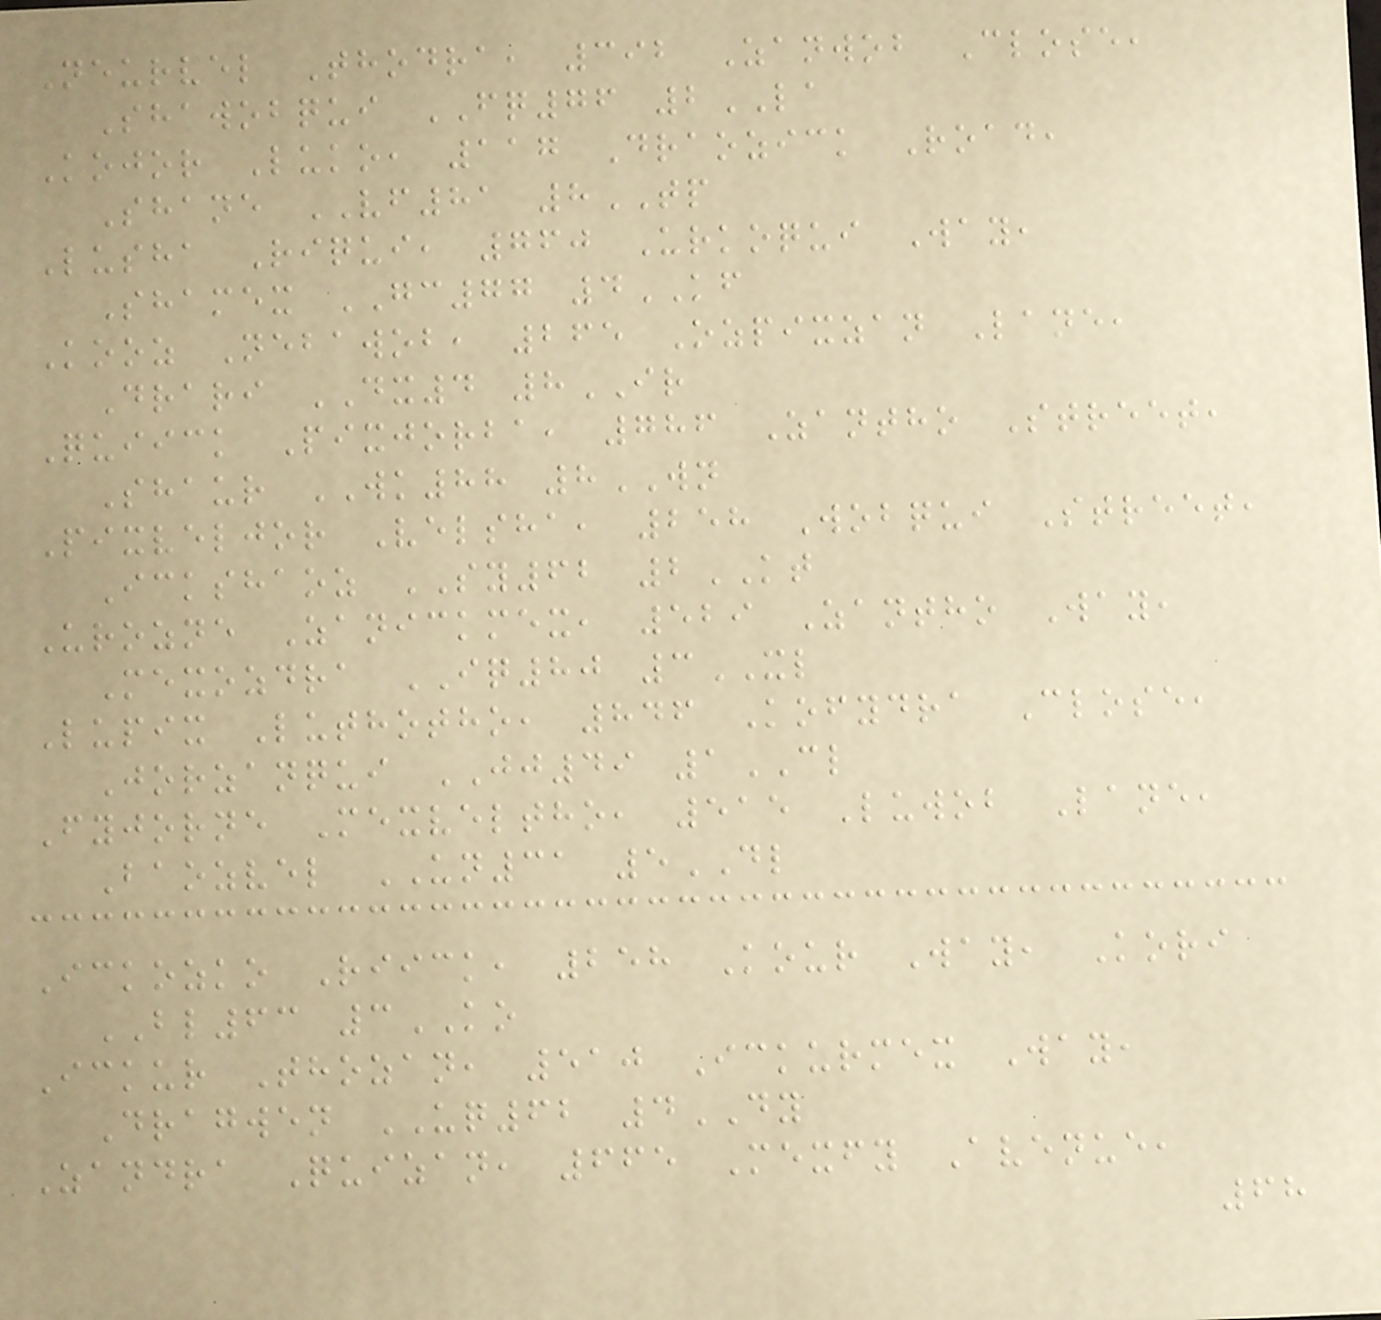Neurvel Thodra, 392 Zanwob Close,
Shawobqui FQ76 2LA
Kojor Luko, 117 Draozick Road,
Shane VF81 8TP
Lusha Riqui, 760 Urkoqui Way,
Shamex GC77 4KF
Kooz Nebawob, 265 Ozpixzan Lane,
Drari DX4 8IR
Quiick Pixjorba, 786 Zantho Street,
Shaur WK88 8WN
Pixveljor Velsha, 258 Wobqui Street,
Ickshaoz SY62 2KT
Urozne Zanickmex, 529 Zantho Way,
Mexozdra IQ80 3XL
Lupix Luthotho, 846 Kofydra Close,
Jorzanqui JJ49 1CL
Fyjorne Mexveltho, 515 Luwob Lane,
Baozvel UN31 5DL
Ickozko Riick, 258 Kour Way, Kori
BL63 3KO
Ickur Thozan, 510 Ickurmex Way,
Dragwen UQ62 4DY
Zandra Quizan, 665 Mexfy Avenue,
68
